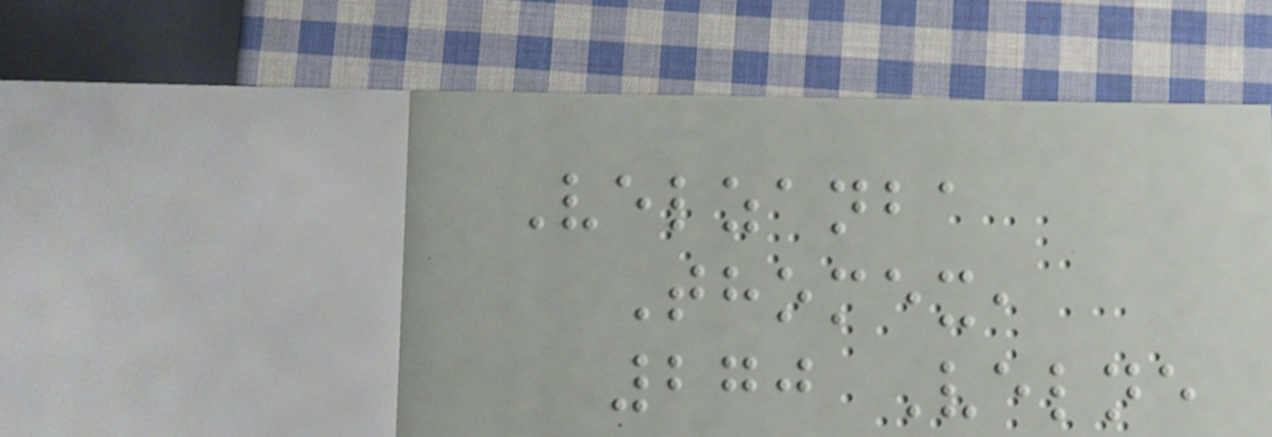Velzanba
Thomex,
270 Velne
